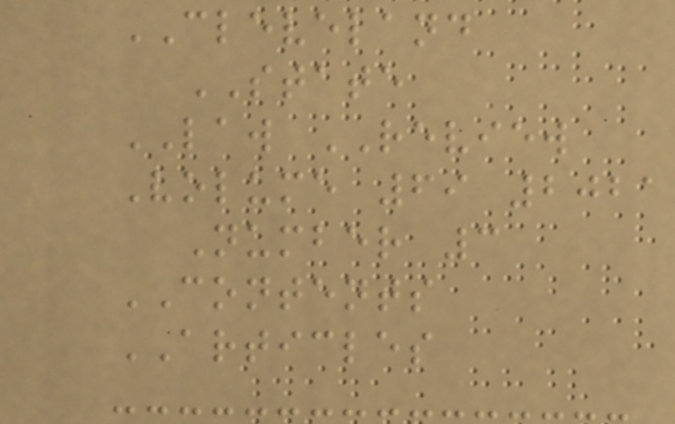CLEVELAND
STATE
LAW REVIEW
Volume 69 2021
Number 3
CONTENTS
ARTICLES
